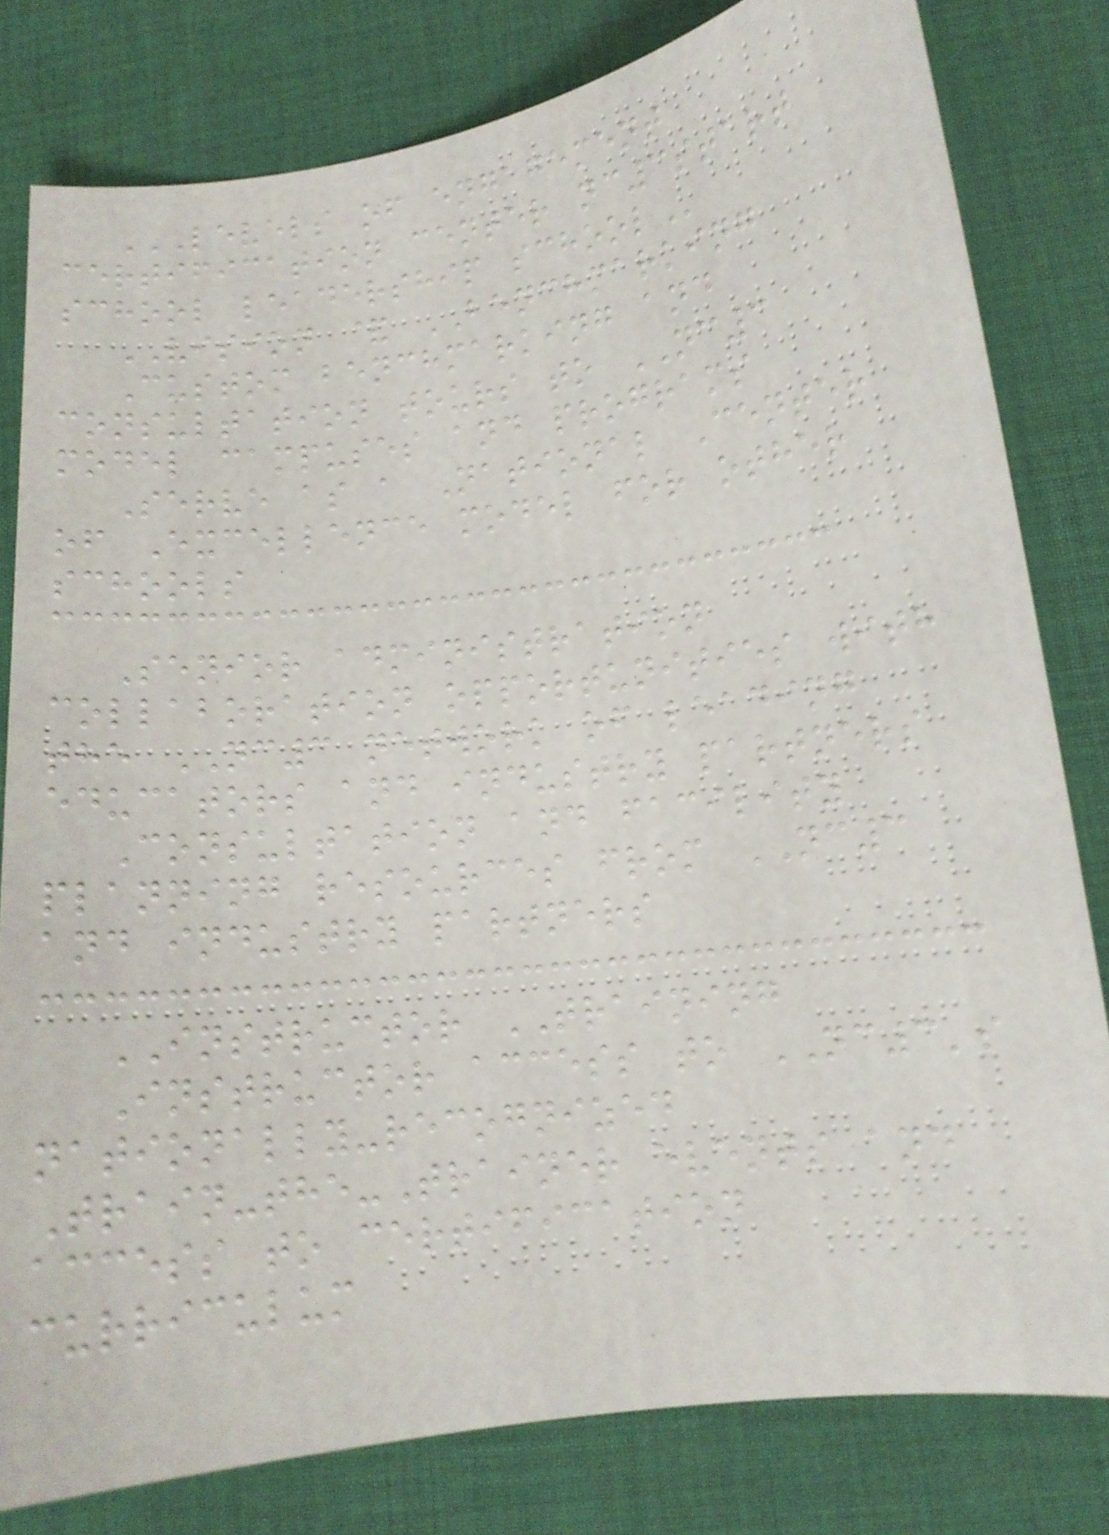LEVELS OF ENGAGEMENT
CERTIFICATION CENTER NC3START
SCHOOL LEADERSHIP SCHOOL
VISION & BENCHMARKING
Custom benchmarking and
consultation tours to NC3
model campuses and programs
Serve as a National Center
of Excellence model for other
schools
Senior administration
collaboration opportunities with
the NC3 network of leading
educators and industry partners
Consultation and facility
planning resources from NC3
and industry partners
INSTRUCTOR TRAINING
Instructor access to NC3's
nationally-recognized
Train-the-Trainer events and
access to certification
curriculum
